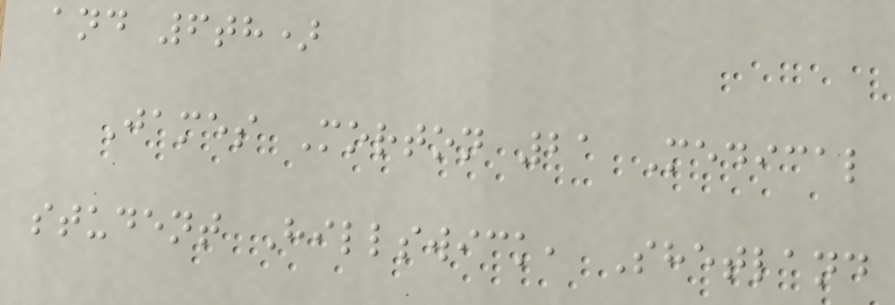and 6th)
James Morton 21 Medical
student Hillswick, Shetland
